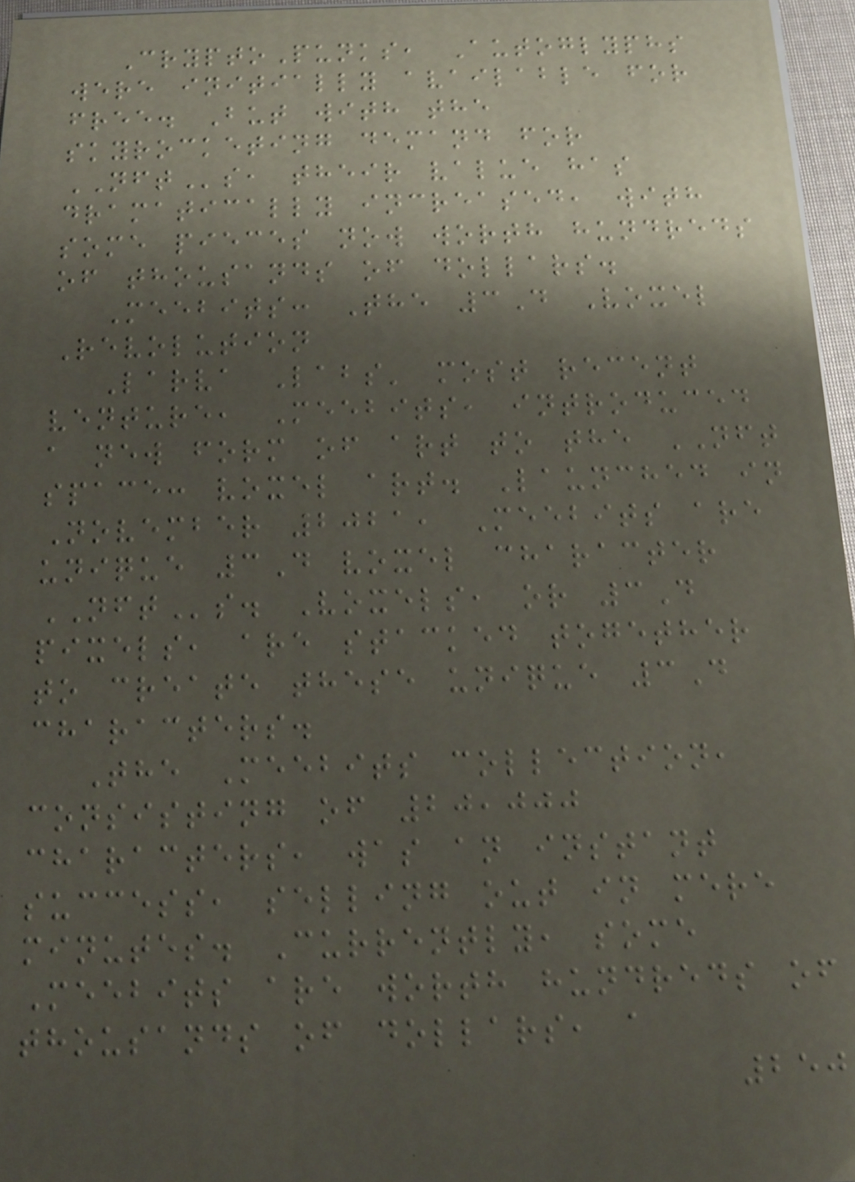CryptoPunks, Autoglyphs
were initially available for
free. But with the
skyrocketing demand for
NFTs, their value has
dramatically increased, with
some pieces now worth hundreds
of thousands of dollars.
Meebits: The 3D Voxel
Revolution
Larva Labs' most recent
venture, Meebits, introduced
a new form of art to the NFT
space: voxel art. Launched in
November 2021, Meebits are
unique 3D voxel character
NFTs. Voxels, or 3D
pixels, are stacked together
to create these unique 3D
characters.
The Meebits collection,
consisting of 20,000
characters, was an instant
success, selling out in mere
minutes. Currently, some
Meebits are worth hundreds of
thousands of dollars, a
250
